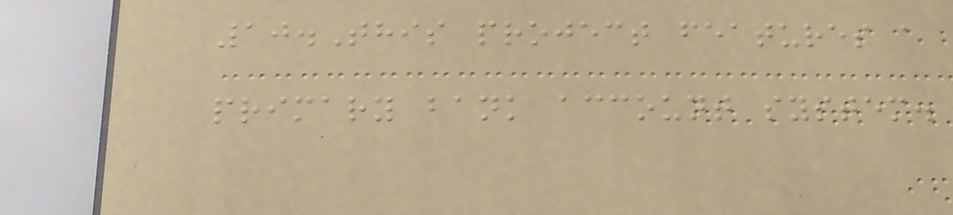10.This project features a
primary bank account system.
